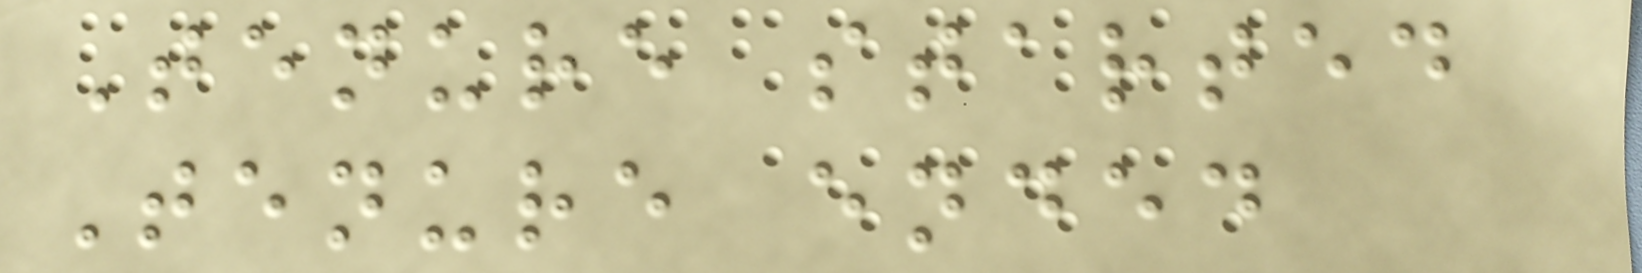Tenure started
Tenure ended
